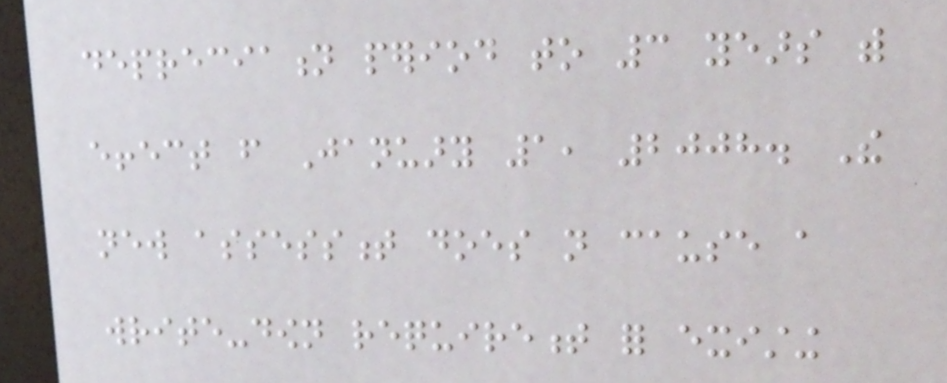depreciation period to 3 years with
effect from January 1, 2008. The
new assessment does not cause a
write-down requirement for existing
